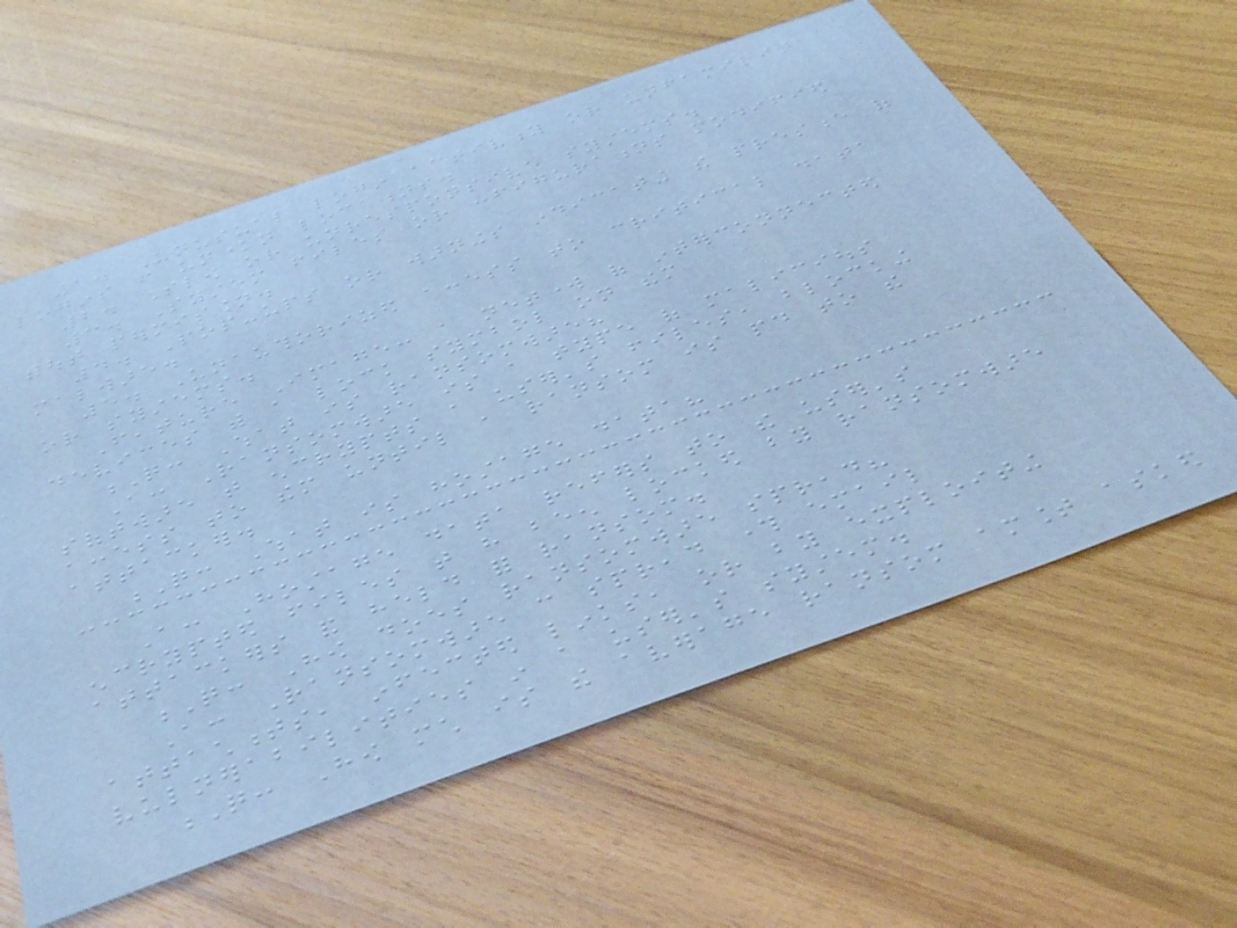1. Unusual login activity or unfamiliar
logins from unknown locations.
2. Slow or unresponsive systems.
3. System files or configurations modified
without permission.
4. Pop-ups or warnings indicating the presence of
malware.
5. Unauthorized access to critical data
or systems.
Feature Image: a network of interconnected
devices with a lock symbol on them
Q: What is ransomware?
A: Ransomware is a type of malicious
software that encrypts a user's files, blocking
access to them until a ransom is paid to the
attacker.
Q: What is hostage data?
A: Hostage data refers to the user's
encrypted files that have been locked by ransomware
attackers and held for ransom.
Q: How does ransomware spread?
A: Ransomware can spread through email
attachments, infected links, or by exploiting
vulnerabilities in a user's system.
Q: How much is the average ransom amount asked
